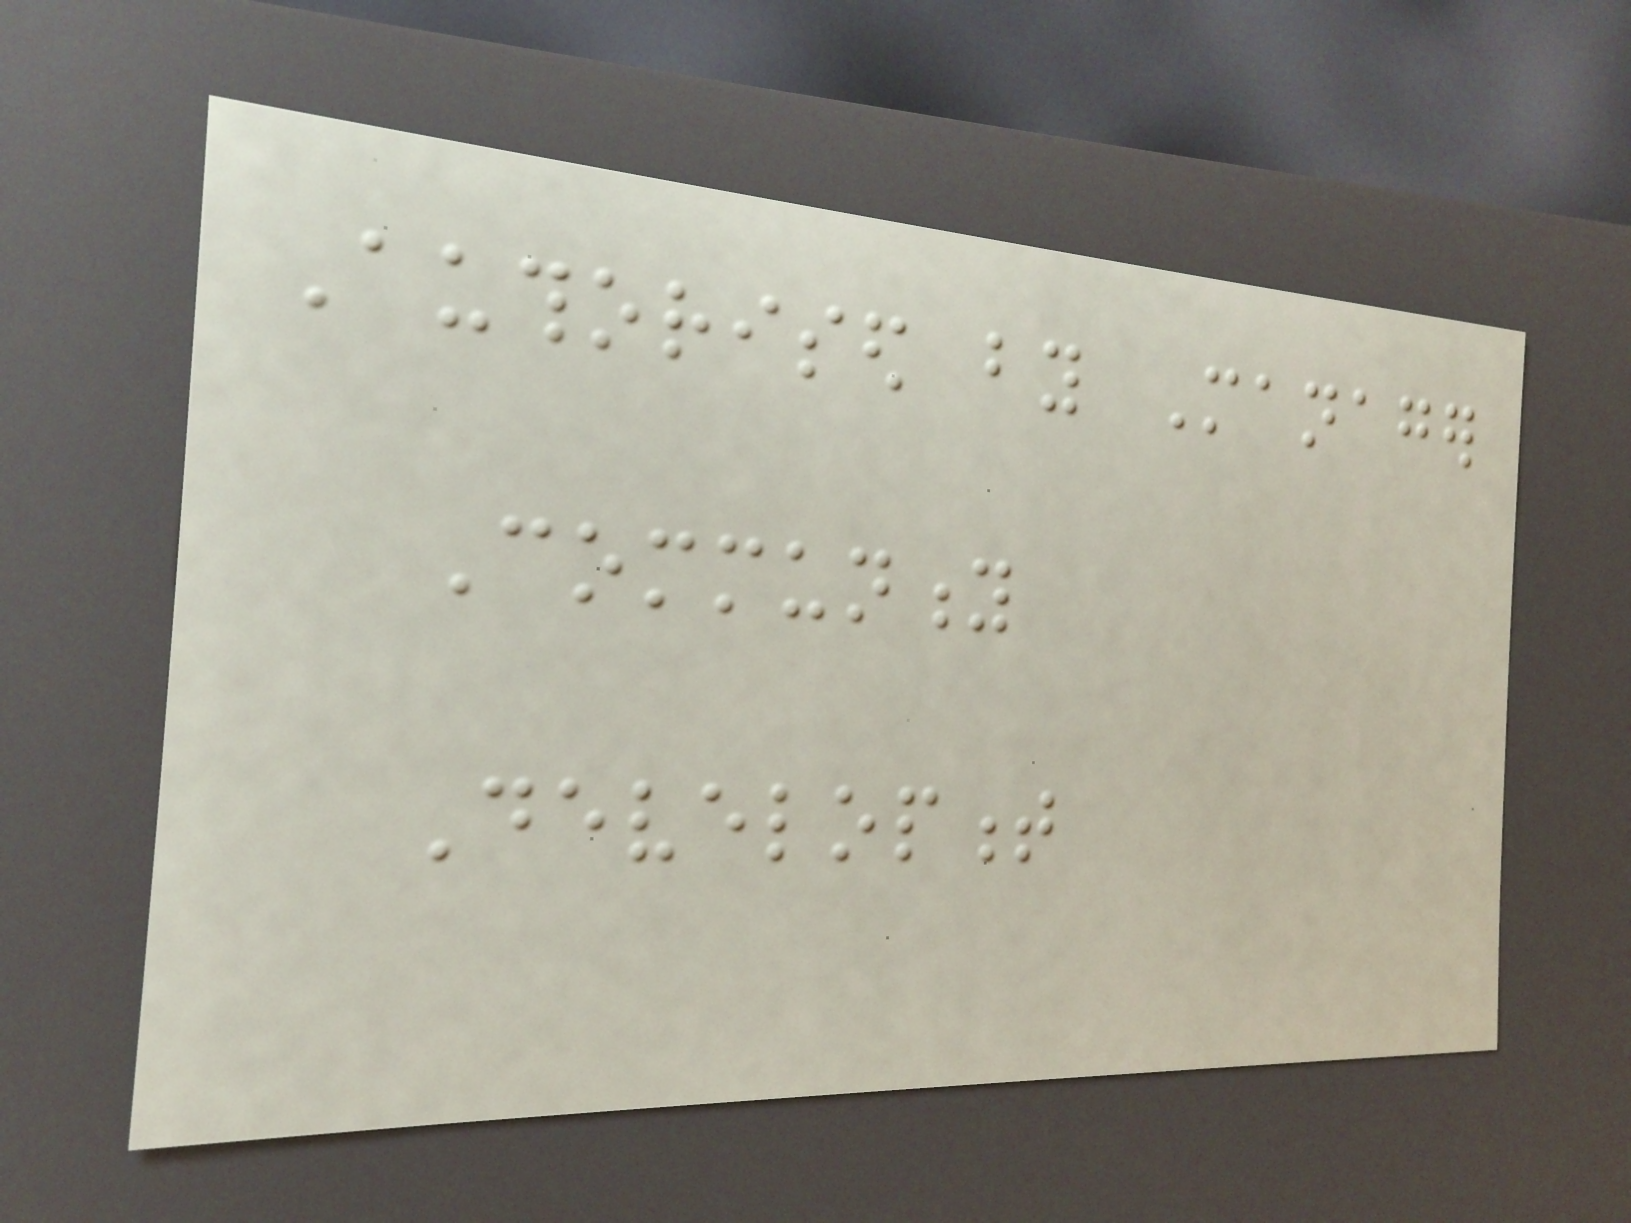Authorised by Manager
Community
Development
